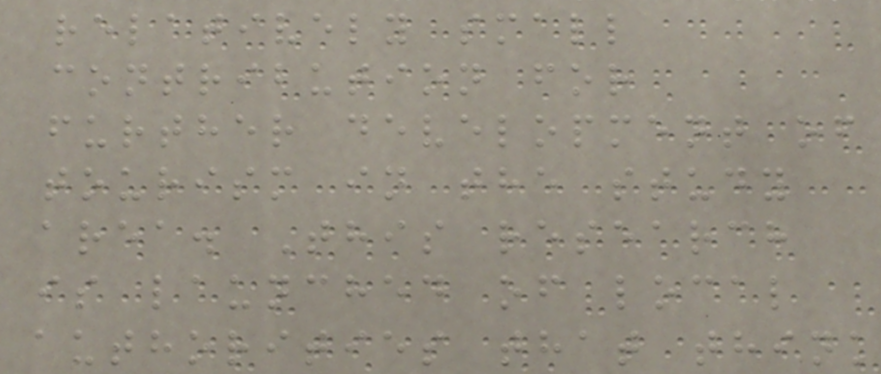relatively small
contribution for
further development of
tourism in the study
area. This research
is launched of local
authorities that think
